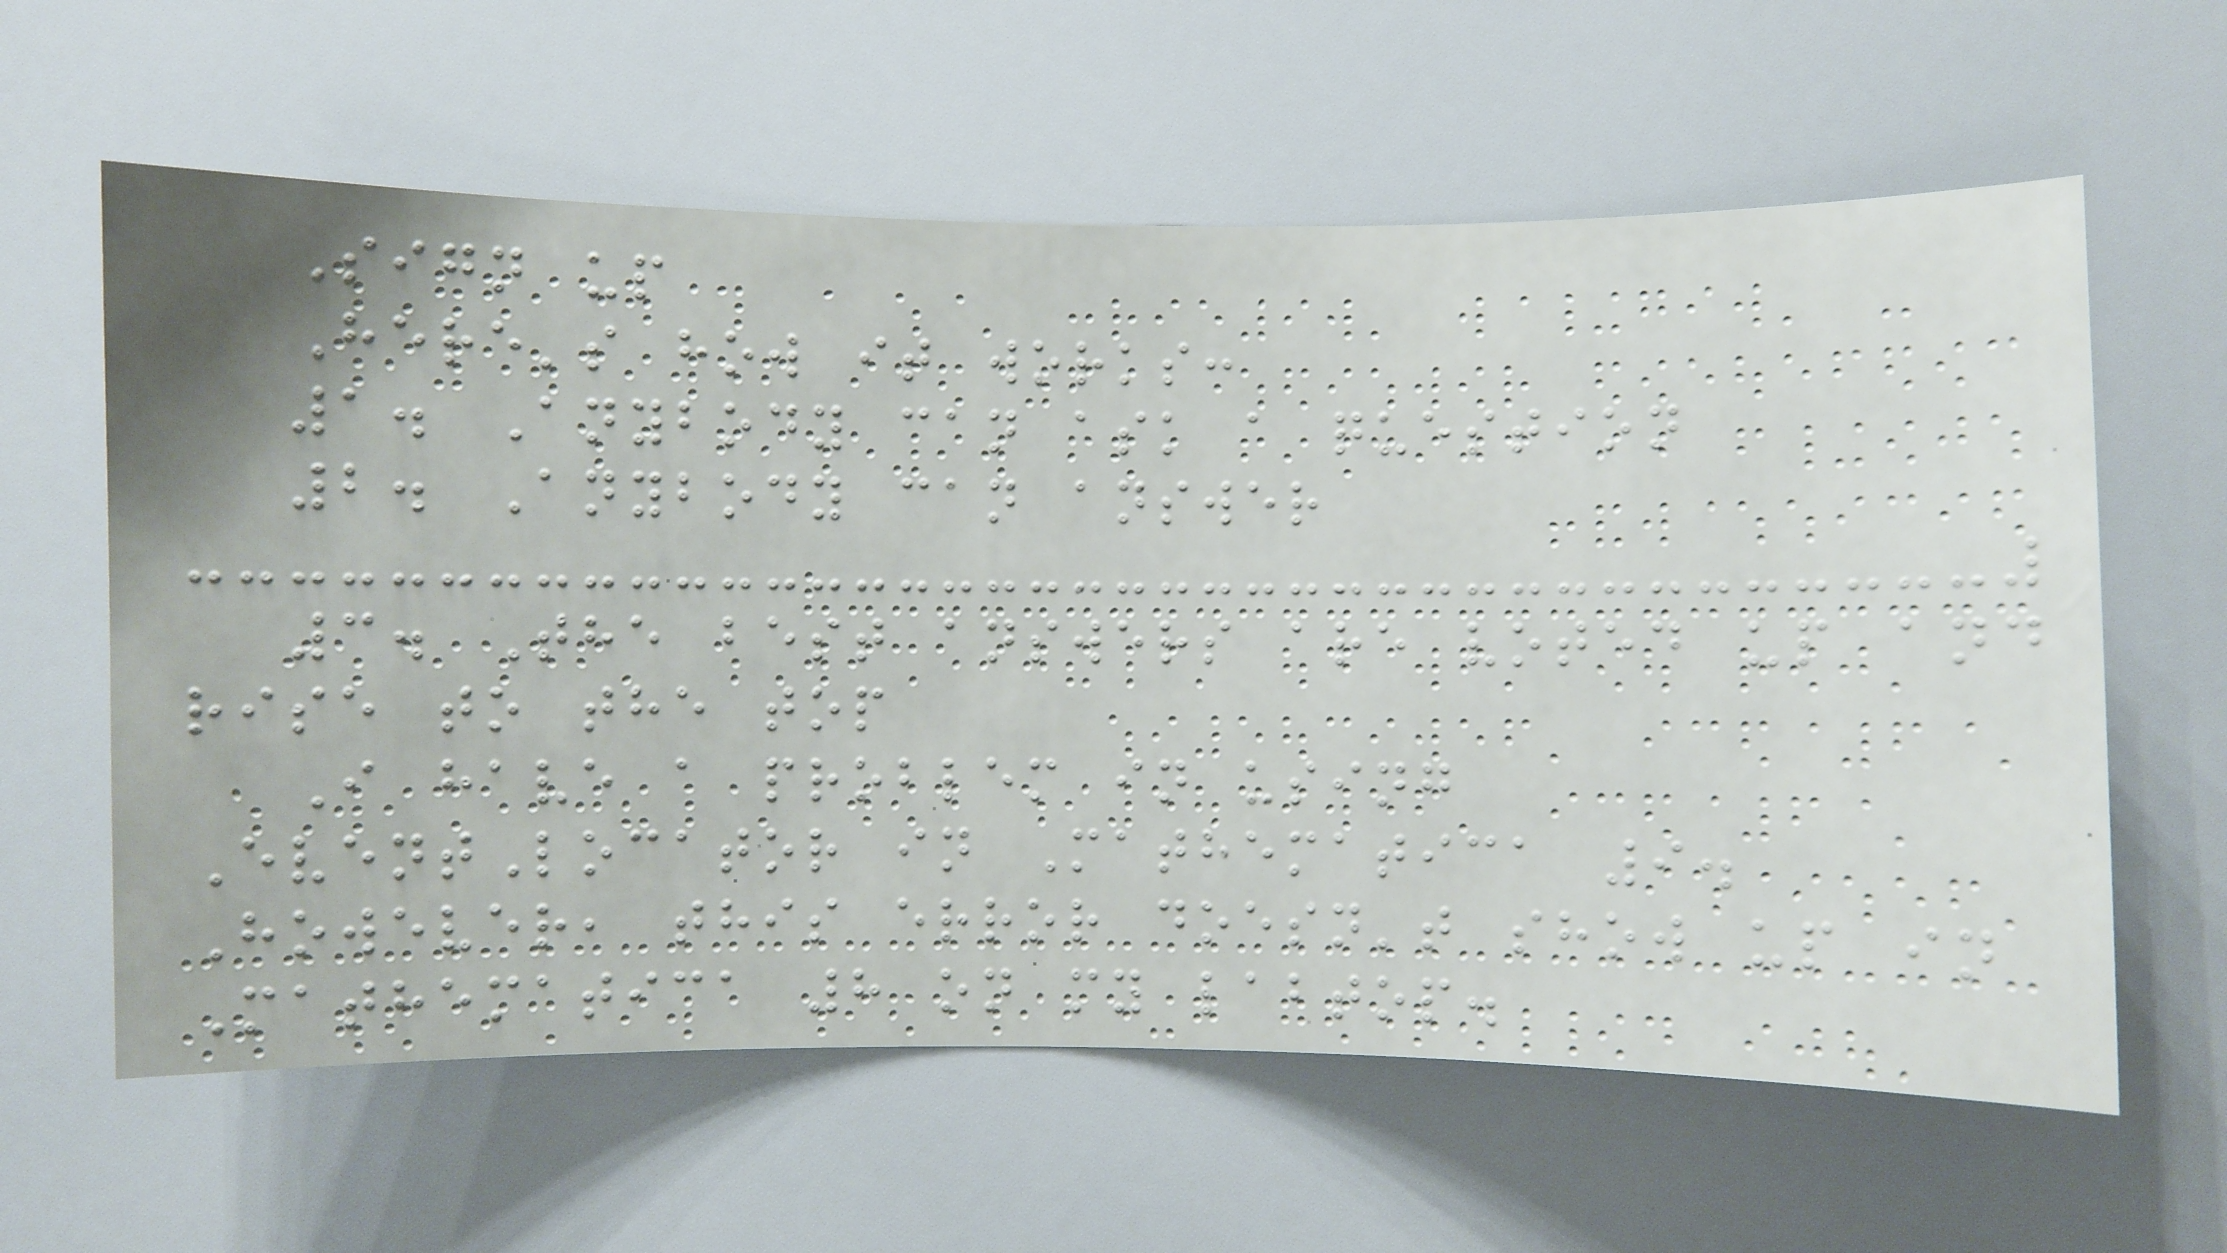Sign up
Here's how it works:
1. Anybody can ask a question
2. Anybody can answer
3. The best answers are voted up and
rise to the top
I have a problem in using
EventLocator in Mathematica 9.
However, this error doesn't show up in
Mathematica 8 on my labtop.
